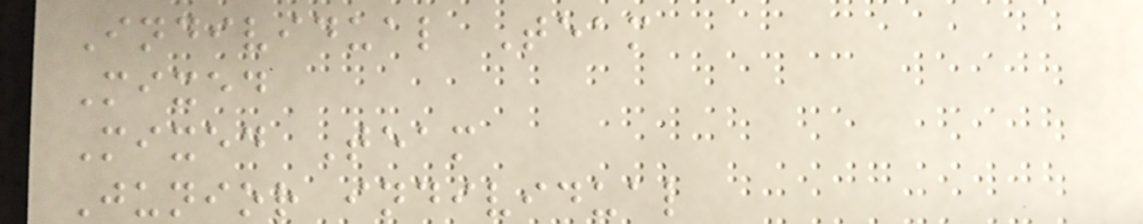Individual Team
Mixed
Mixed Team
Junior individual
